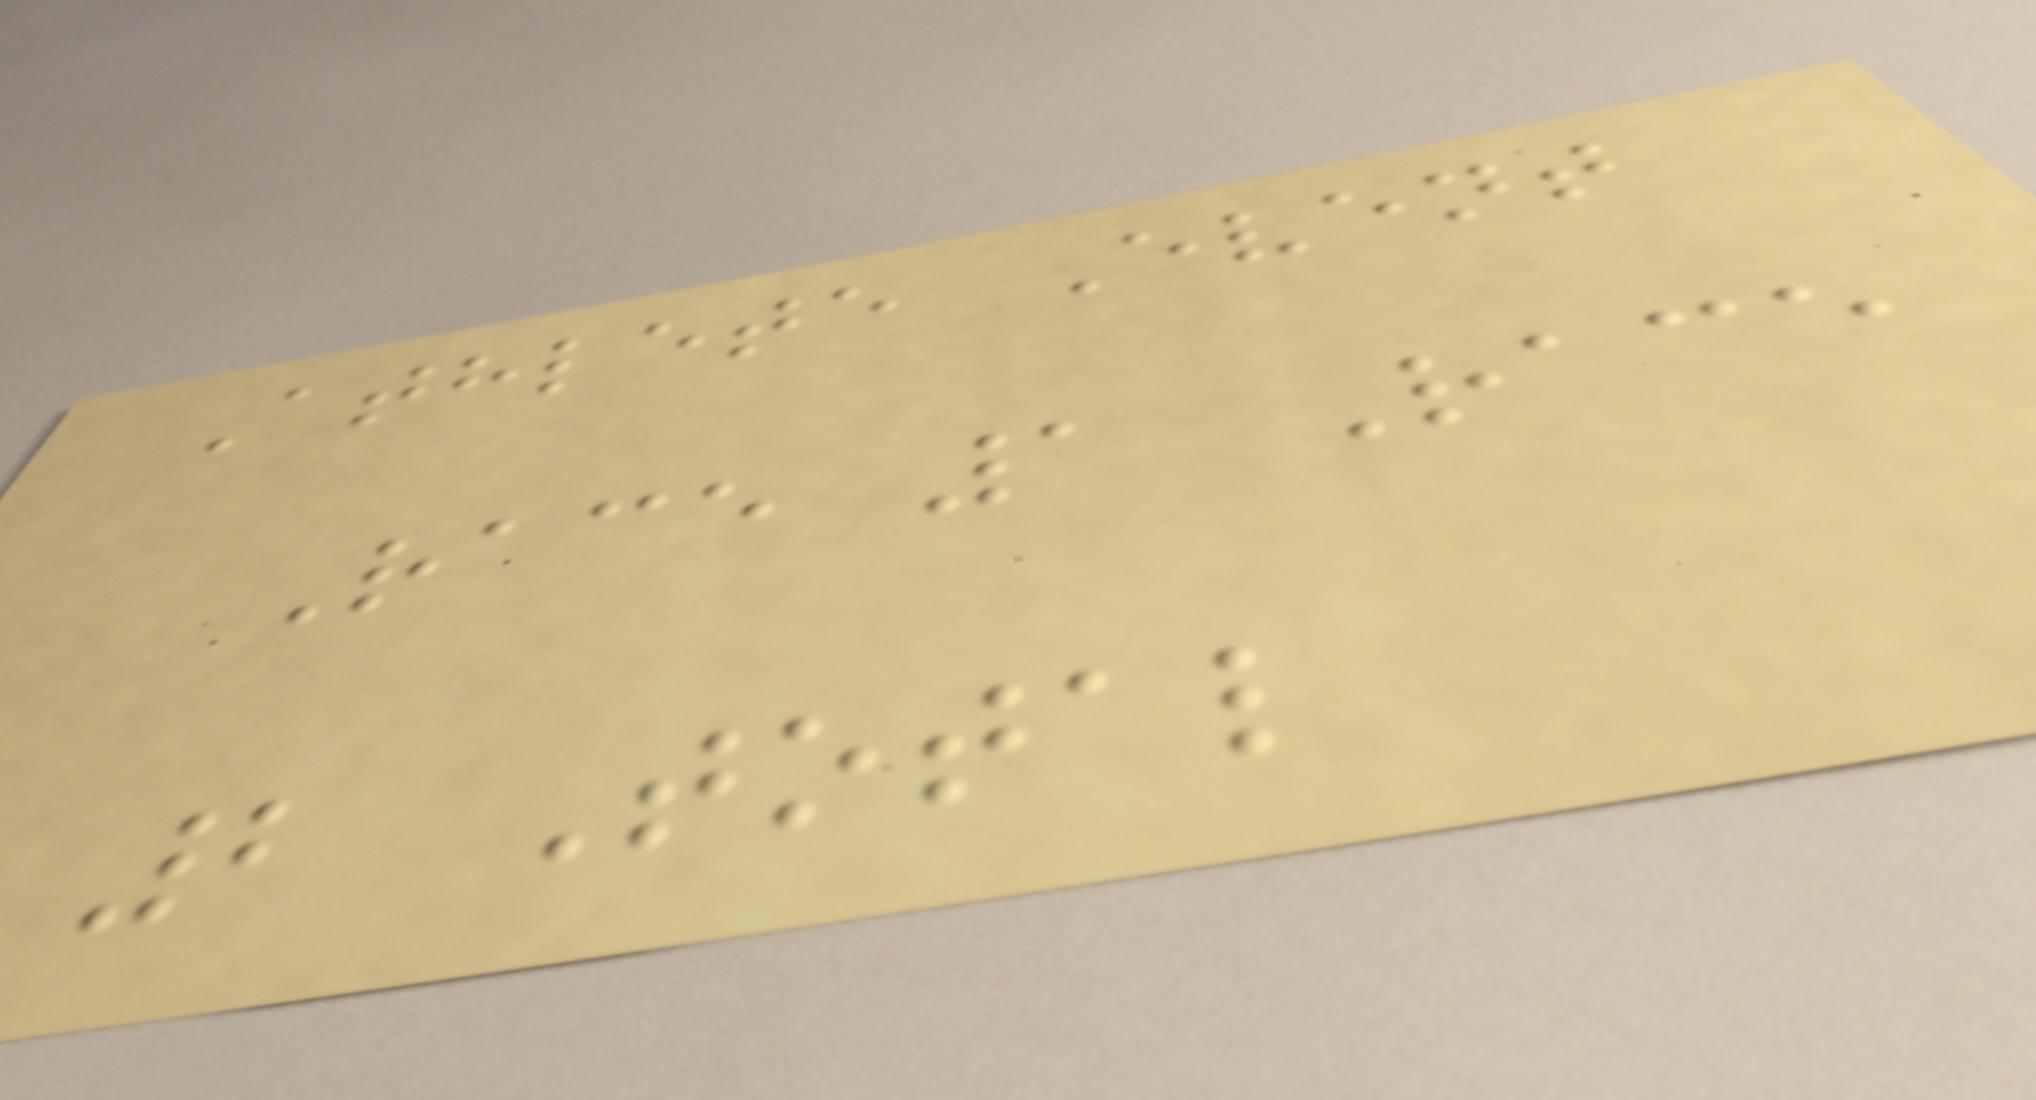Athlete Event
Race 1 Race
2 Total
